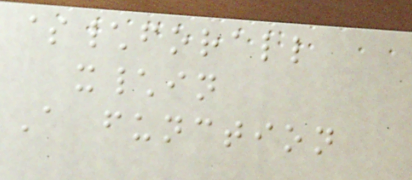$\forall
x\in
A function
